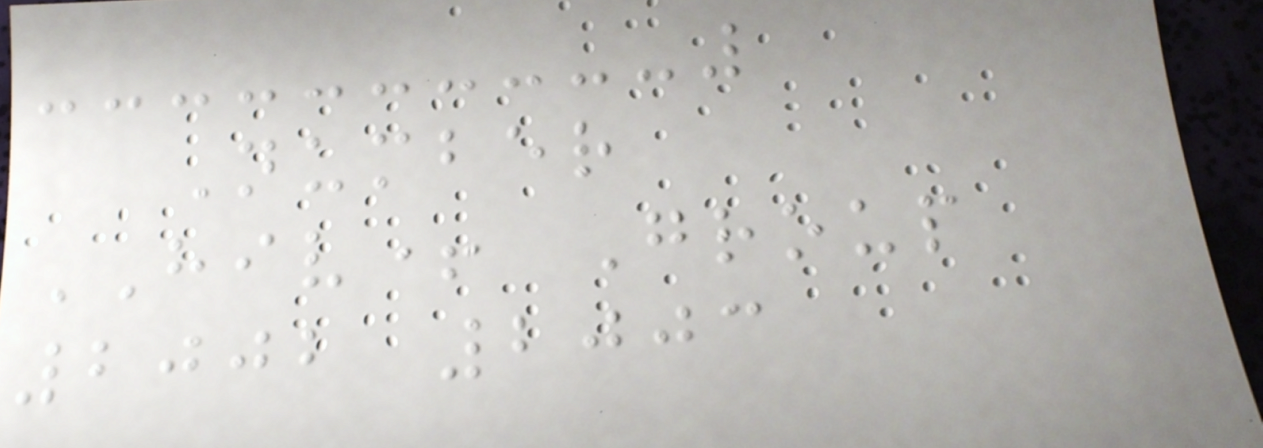Number
HIV+ Group
2002 2003
